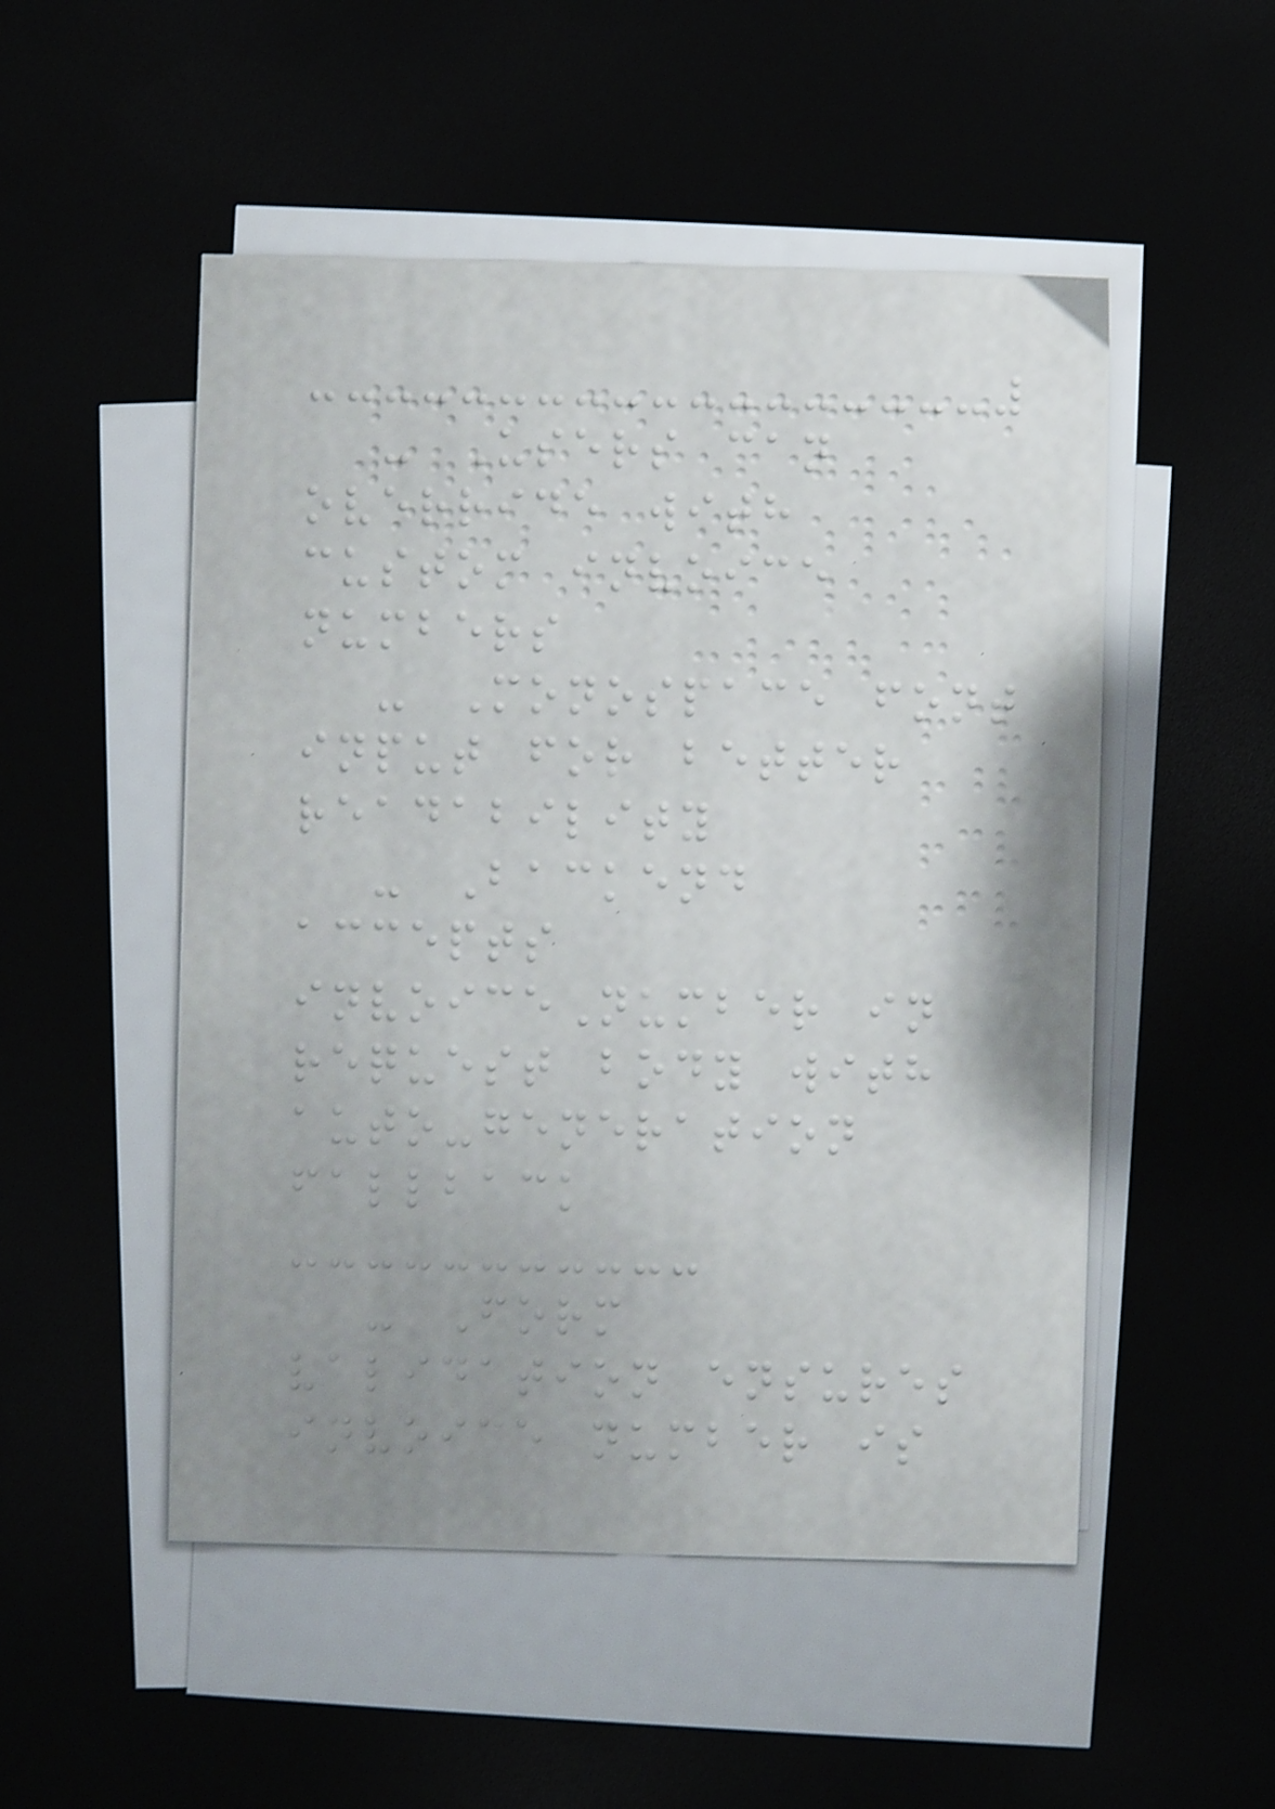- Users can
override with
custom invoice
numbers
- Monospace font
input for better
readability
- Backend
accepts
invoiceNumber in
request body with
auto-generation
fallback
- Form
validation ensures
invoice number is
